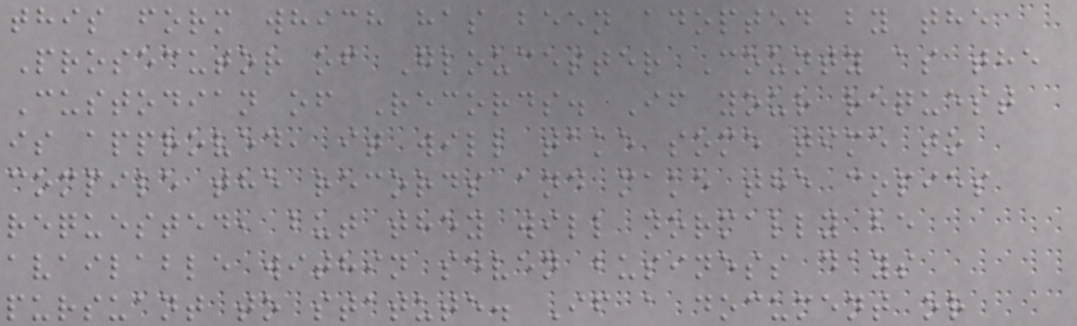this form which has been adopted by the
Prosecutor of Gloucester County as the
Custodian of Records. If your request
is approved, it will take some time to
compile the records and make the copies
requested, but they will normally be
available within seven business days
pursuant to statute. If a document or
